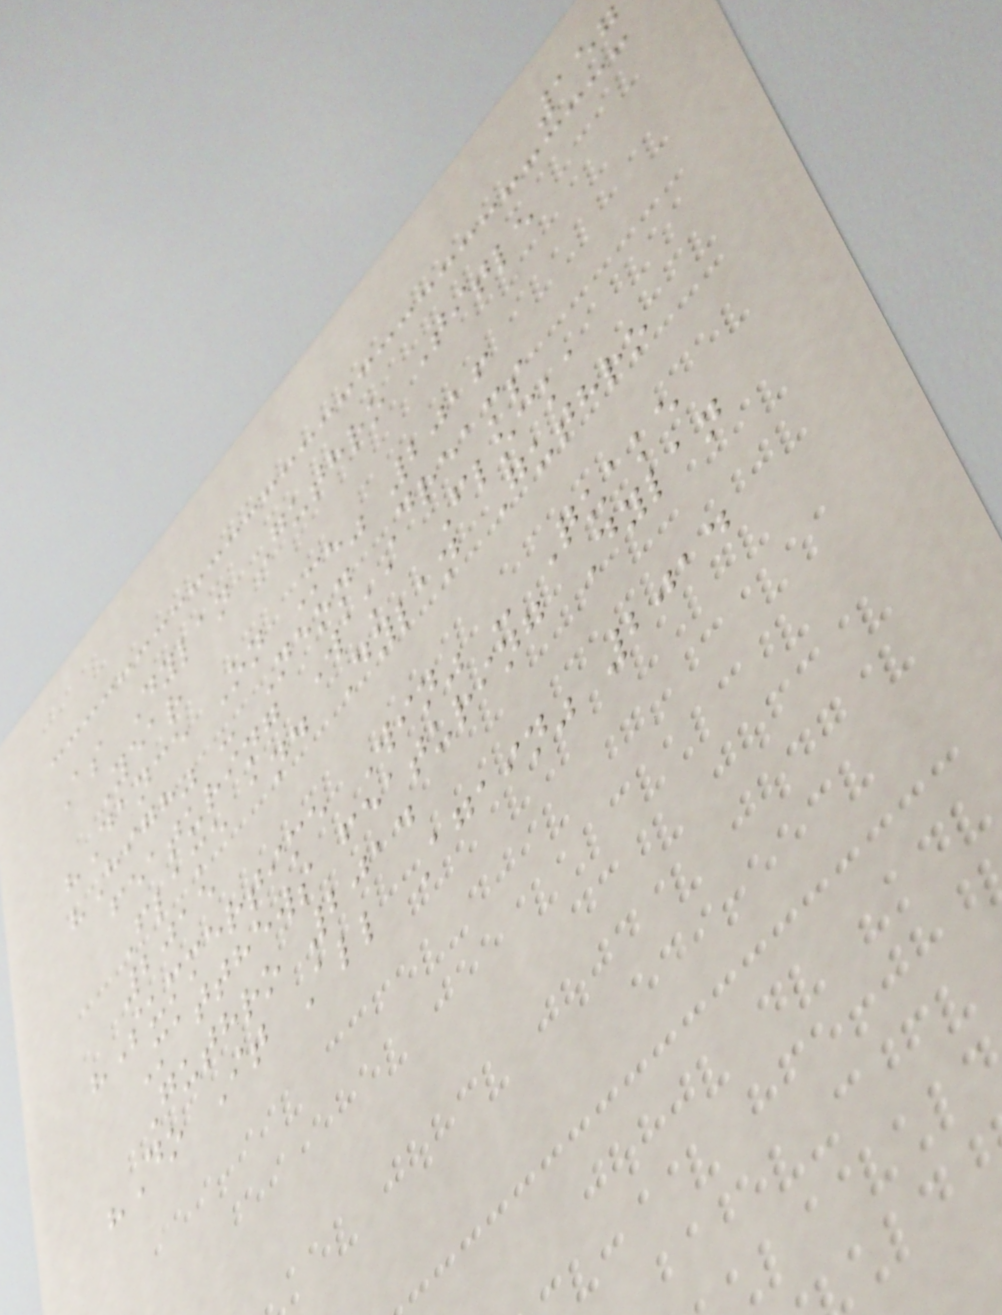157
As Dylan Guthro Title
Year
"Dance On Me" 2016
"High" - Neon Dreams
featuring Waka Flocka
Flame and Dylan Guthro
2015
"Summertime Win" - Quake
Matthews featuring Dylan
Guthro 2014
"Do It All Again" 2014
